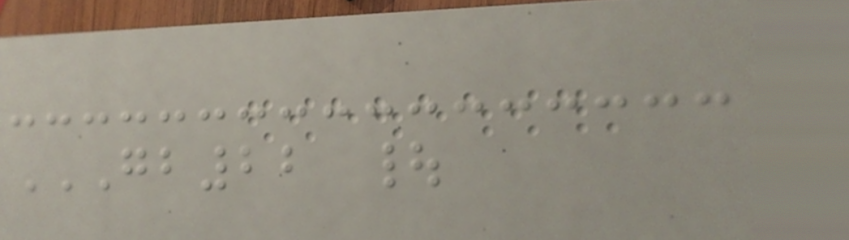GB22 |
